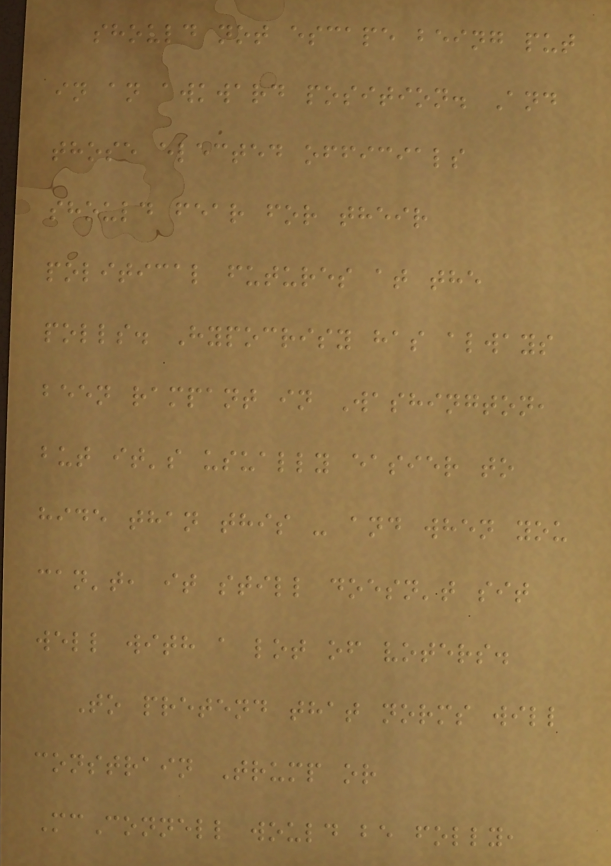should not escape being put
in an awkward position. And
those elected officials
should fear for their
political futures at the
polls. Hypocrisy has always
been rampant in Washington,
but it's usually easier to
hide than this - and when you
can't, it still doesn't sit
well with a lot of voters.
To pretend that norms will
constrain Trump or
McConnell would be folly,
